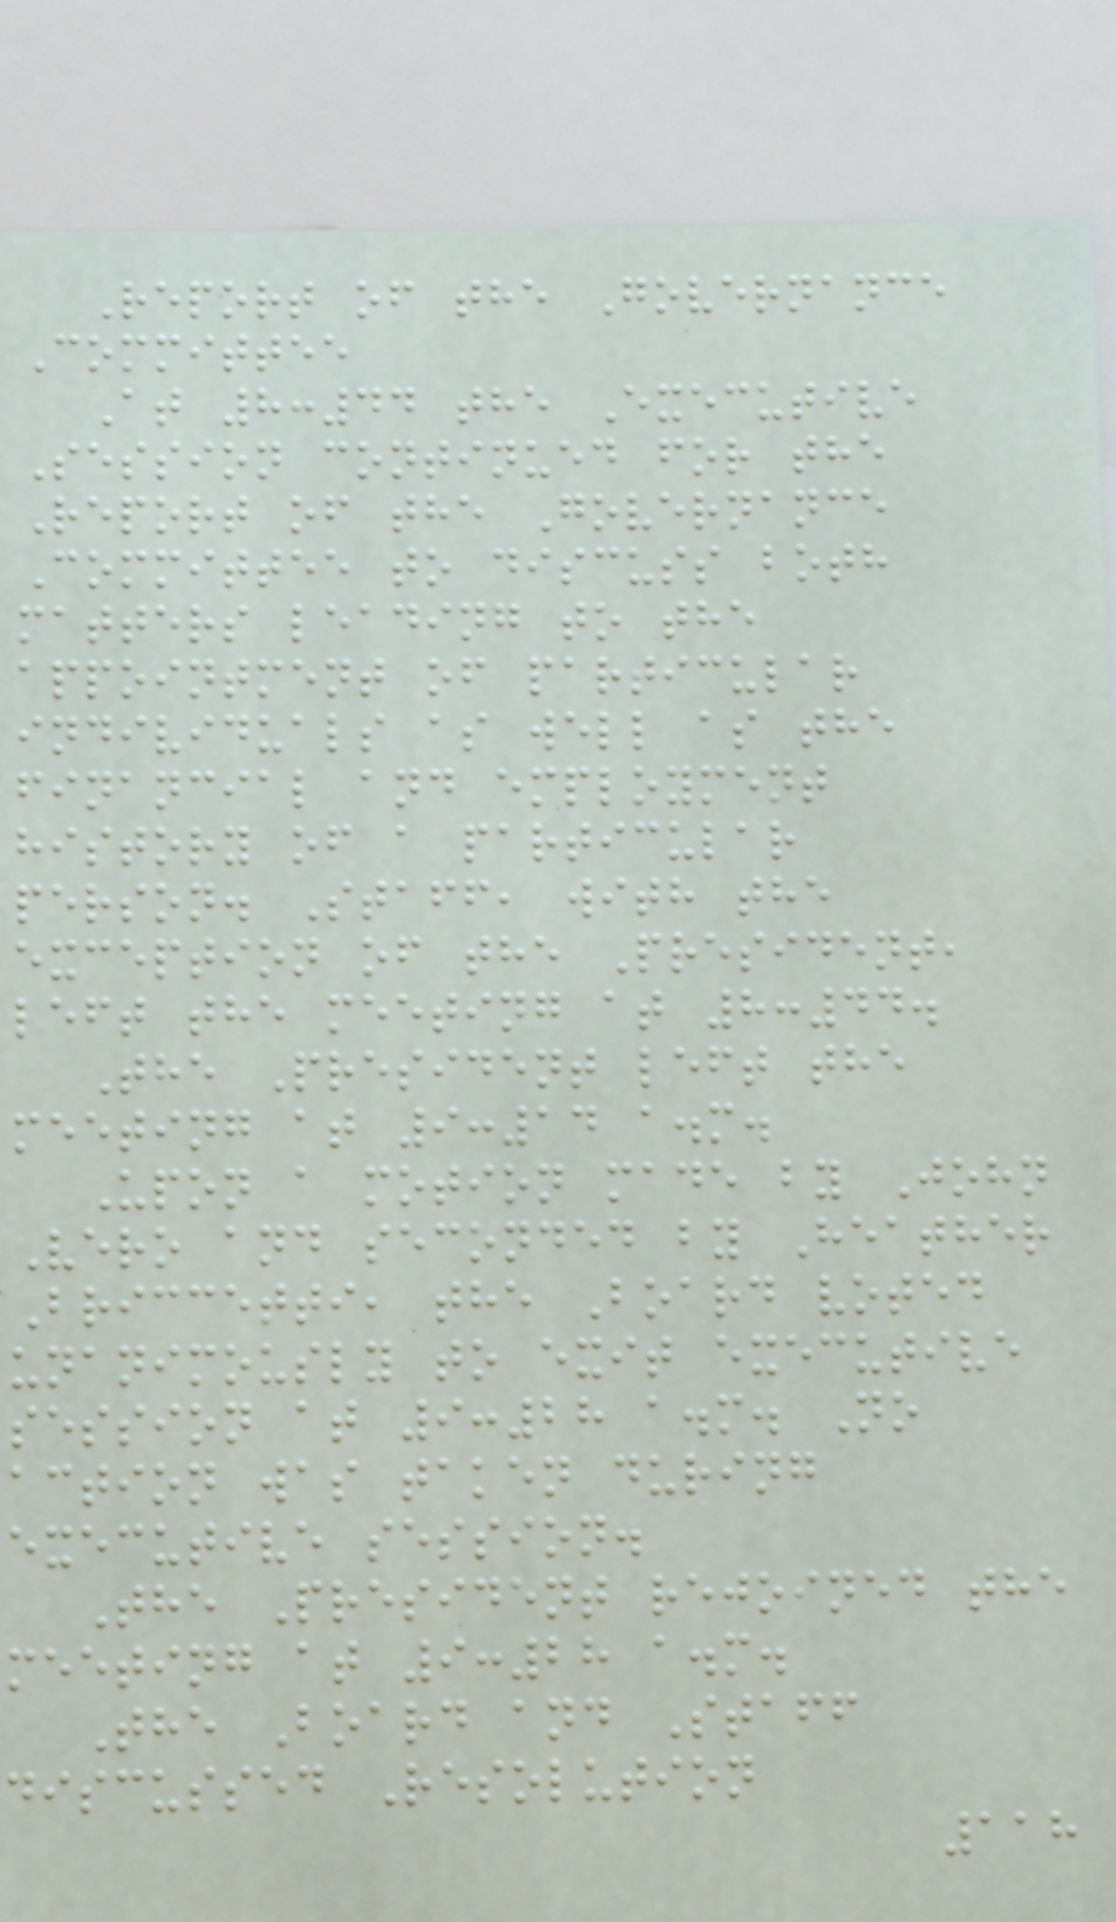Report of the Governance
Committee
At 8:44 the Executive
Session continued for the
Report of the Governance
Committee to discuss both
matters leading to the
appointment of particular
individuals as well as the
financial and employment
history of a particular
person. Staff, with the
exception of the President,
left the meeting at 8:44.
The President left the
meeting at 9:14 a.m.
Upon a motion made by John
Vero and seconded by Heather
Briccetti, the Board voted
unanimously to exit executive
session at 9:28 a.m. No
action was taken during
executive session.
The President rejoined the
meeting at 9:28 a.m.
The Board and Staff
discussed Resolution
118
